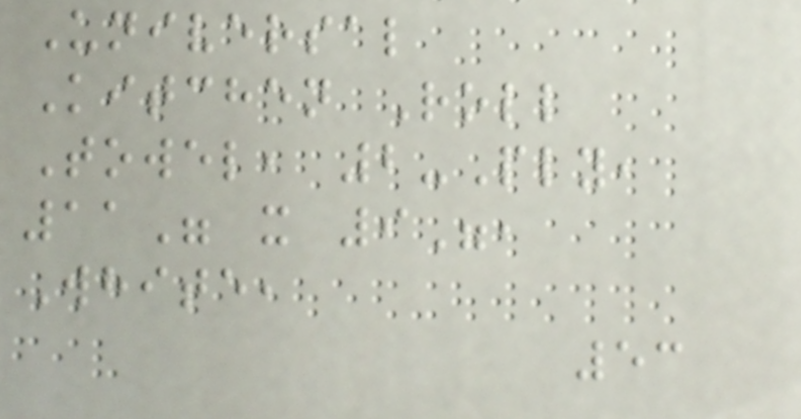Universal
Kitchen Roll
Towel, 2-Ply,
11" x 9",
White,
53
